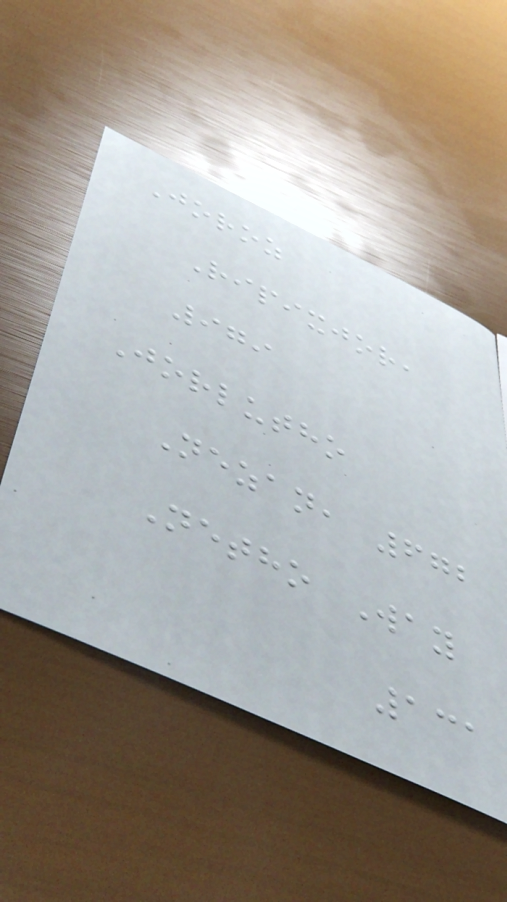Joroz
Ripixjor,
979
Jorlutho
Nezan, 672
Netho Way
131
